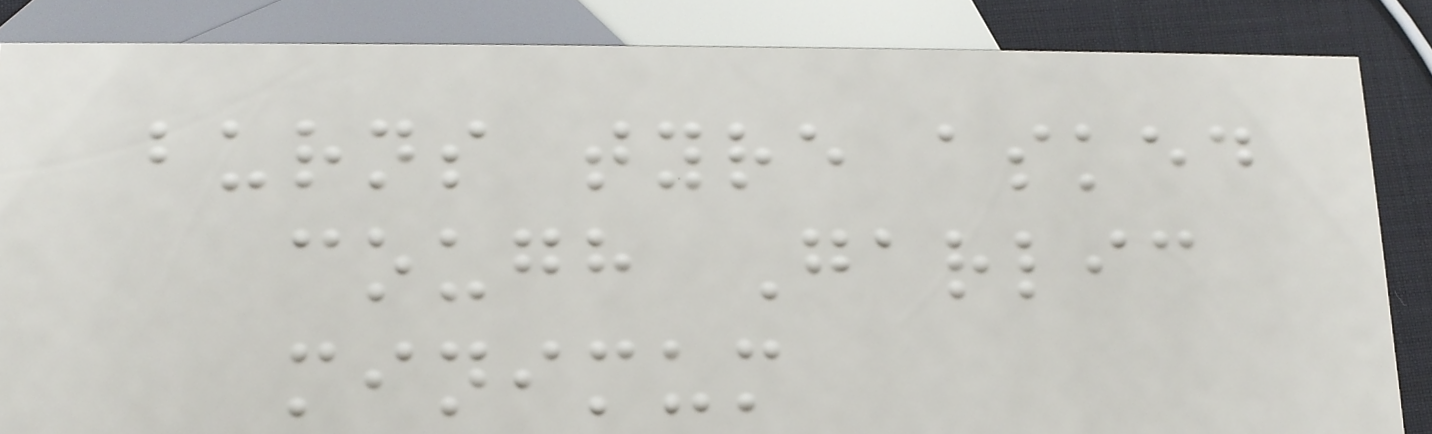burns tyre asked
cough Garlic
minimum
